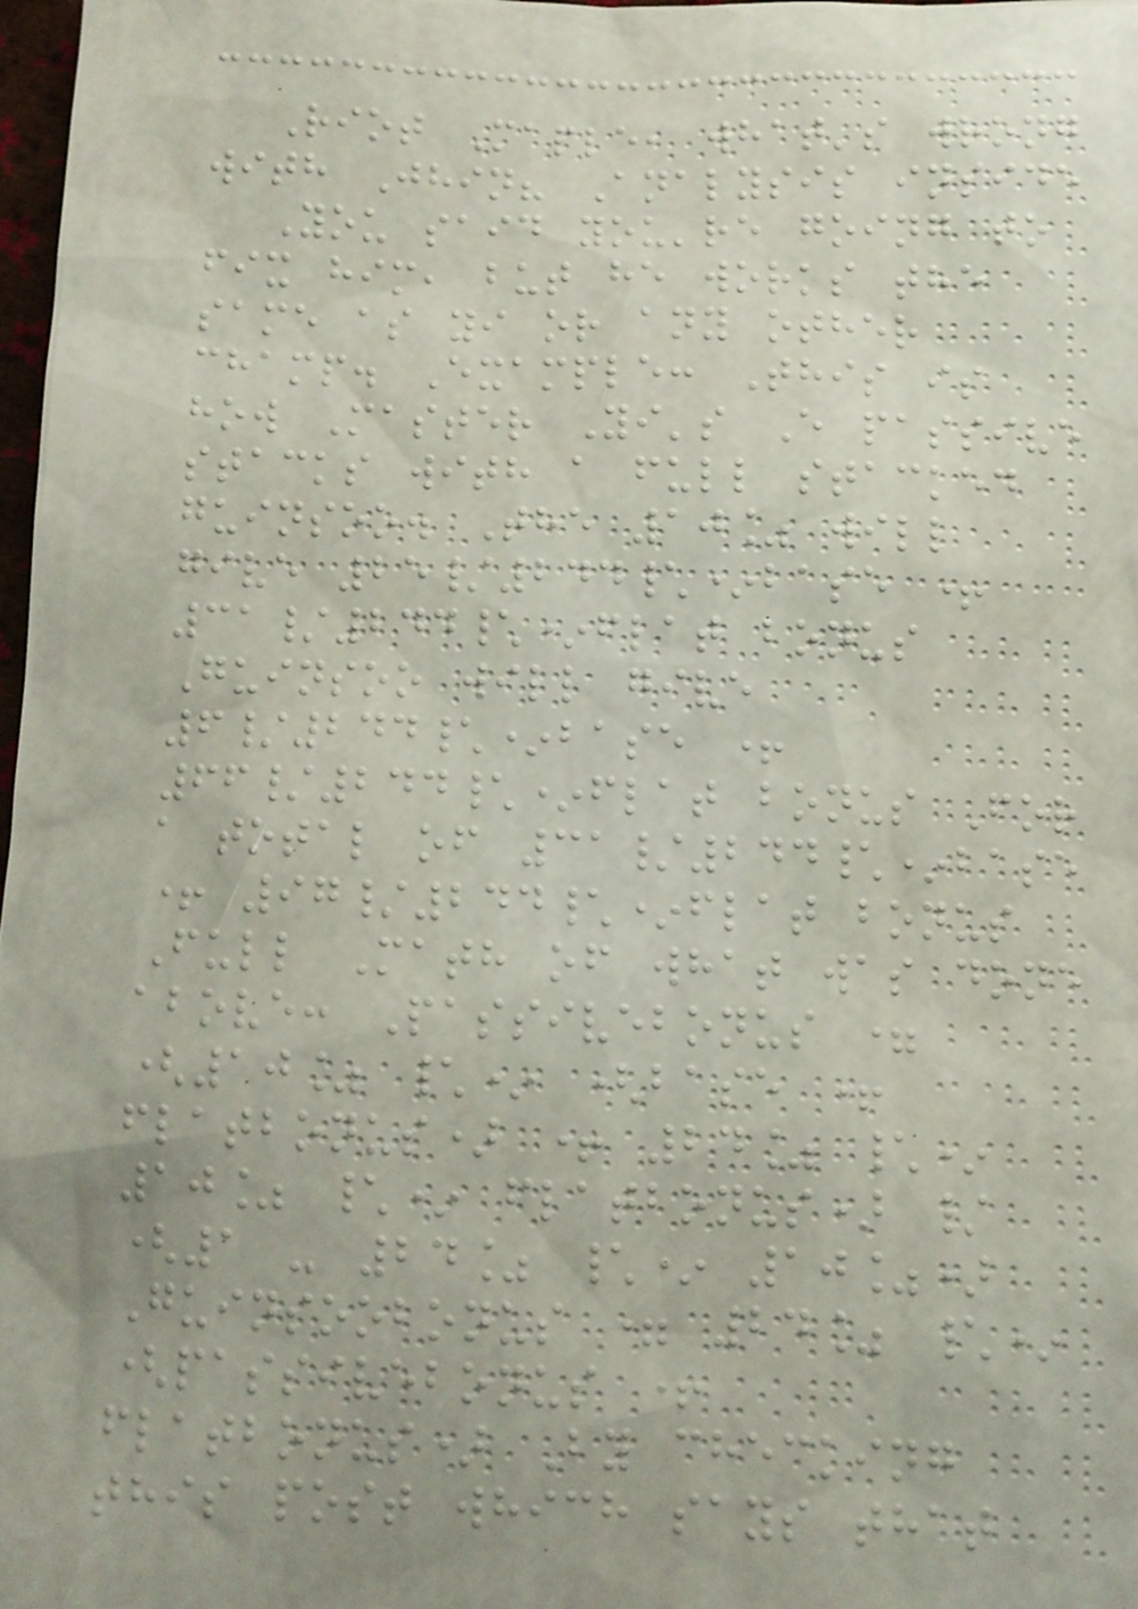Riot Maple, what's wrong
with Jhin? Analysis inside
You said you're going to
fix him, but he works the
same as yi or any other
champ. Example: This is
how Master Yi's E passive
stacks with a full stacked
guinsoo. The 10% will
give 25/244\*base +
31/244\*flat bonus
Guinsoo will give
6/244\*base +
66/244\*flat bonus For
a total of 31/244\*base
+ 97/244\*flat bonus
Full Math of what was done
above: Passivebonus =
(10% \* (base +
flatbonus) + 24% \*
10% \* flatbonus) /
(1 - 24% \* 10%)
Guinsoobonus = 24% \*
(passivebonus +
flatbonus) By checking
this post which says that
